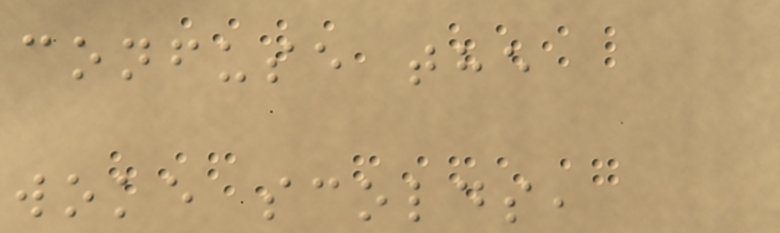confuse the
woke scolds,
